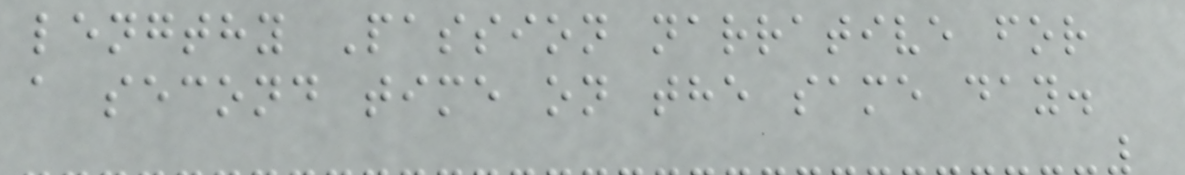lengthy Passion narrative for
a second time on the same day.
